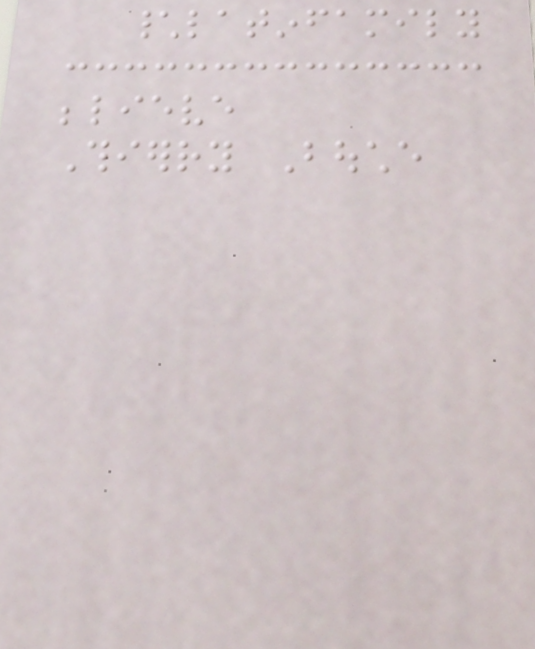\latinfamily
believe
Thierry Bouche
